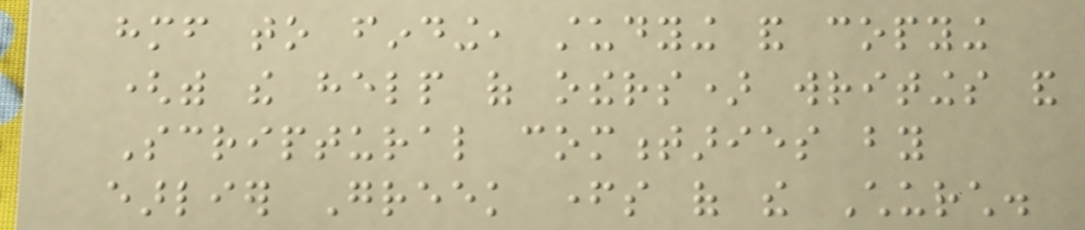himself to finding, studying and copying
(with the help of others) writings and
Scriptural commentaries by
earlier Greek fathers of the Church.
